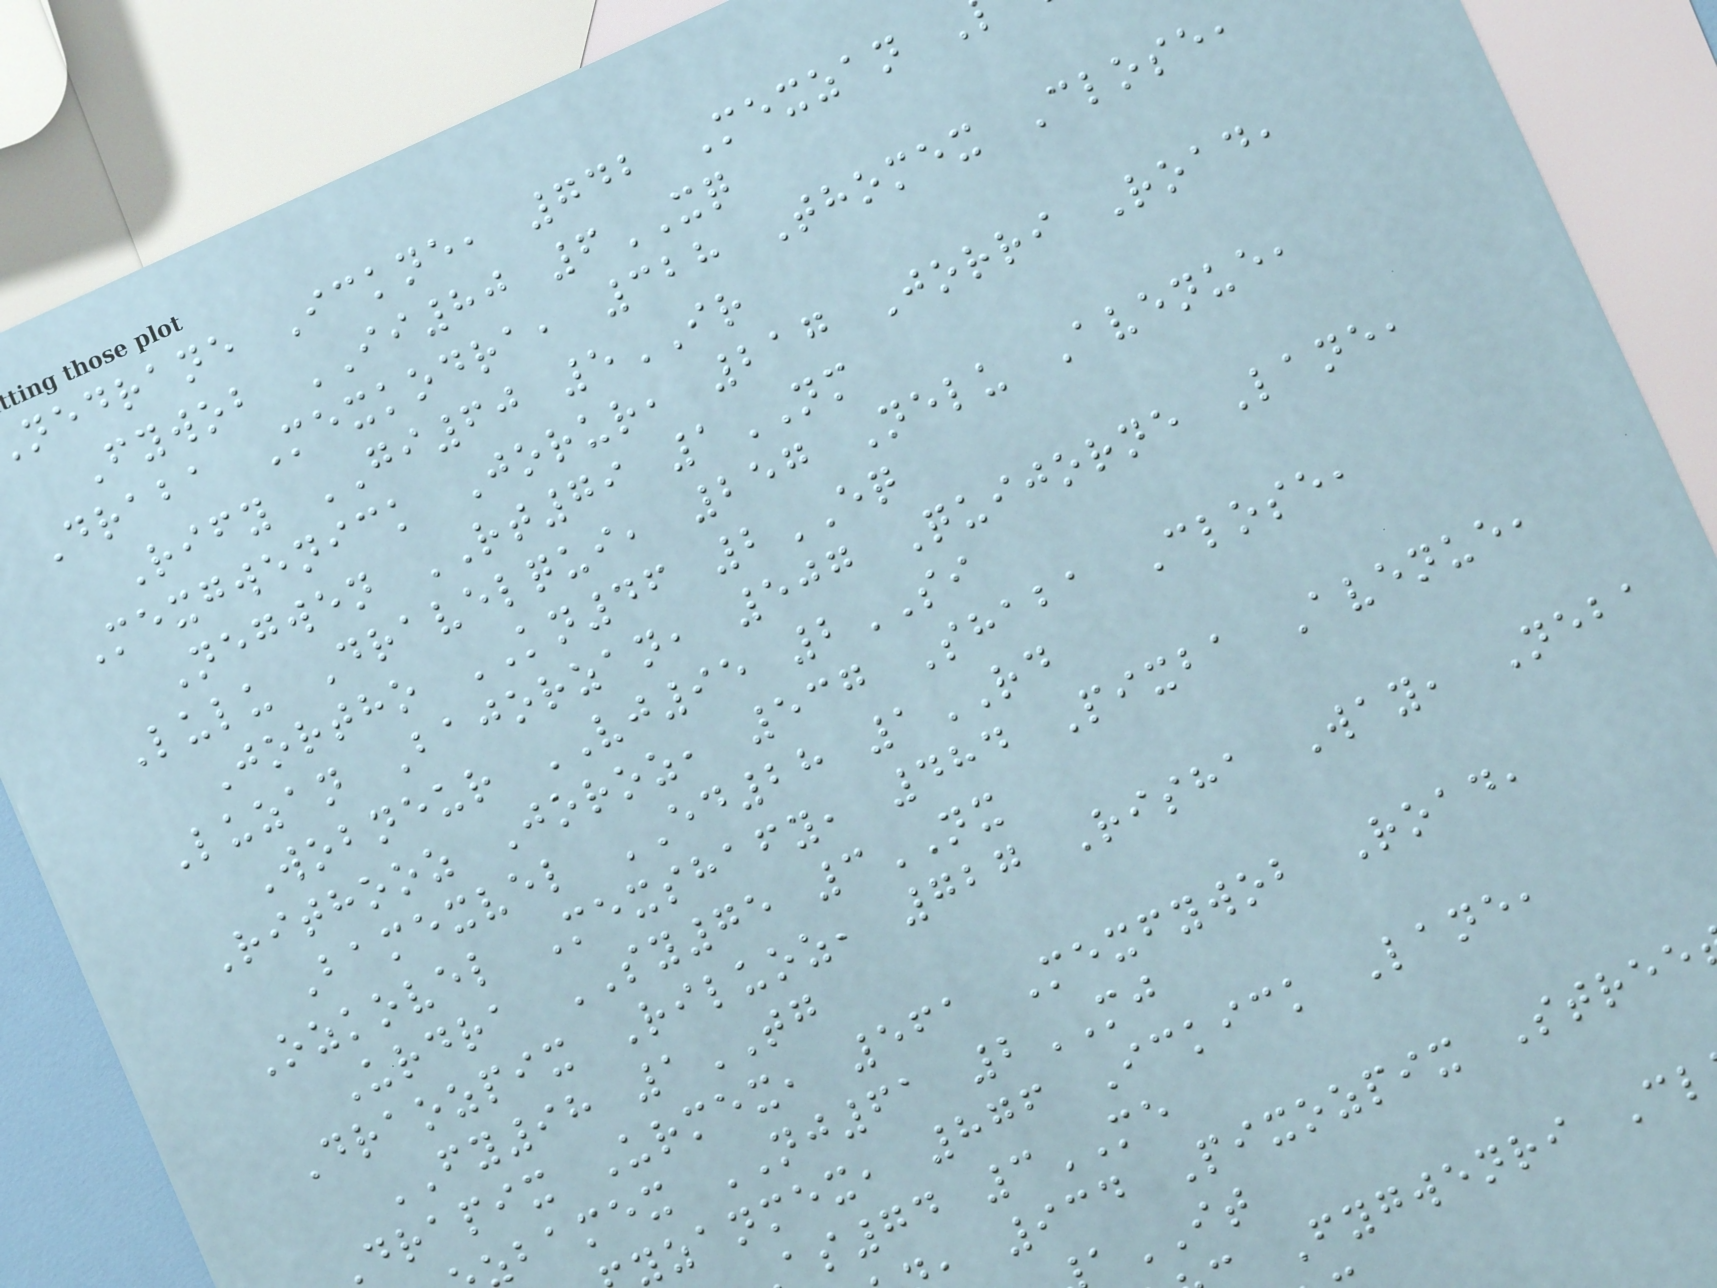nedrane Ickne, 742 Mexzan
Fywob II80 6XQ
Draba Mexkodra, 328 Thomex Close,
Rify GI60 5IR
Mexgwenick Jorur, 217 Jorri Road,
Negwen RT79 1NM
Lulu Dravelqui, 257 Nelu Avenue,
Jortho KN46 2EQ
Luzan Bajorzan, 507 Quijorne Lane,
Wobneur VJ95 2SI
Rithooz Joroz, 537 Shaba Close,
Bamexvel ED28 1RD
Ozkovel Mexshafy, 484 Pixba Avenue,
Urdra SY75 3NX
Draozpix Riluoz, 727 Risha Way, Neba
FY98 1TG
drapix Urmex, 561 Mexfywob Road,
bamex NJ61 2MJ
yzanmex, 876 Ickick Lane,
as74 3ME
, 934 Pixozpix Stree
Fygwenri Cl
